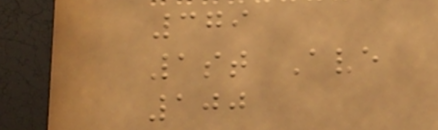379
1st Ave
100
